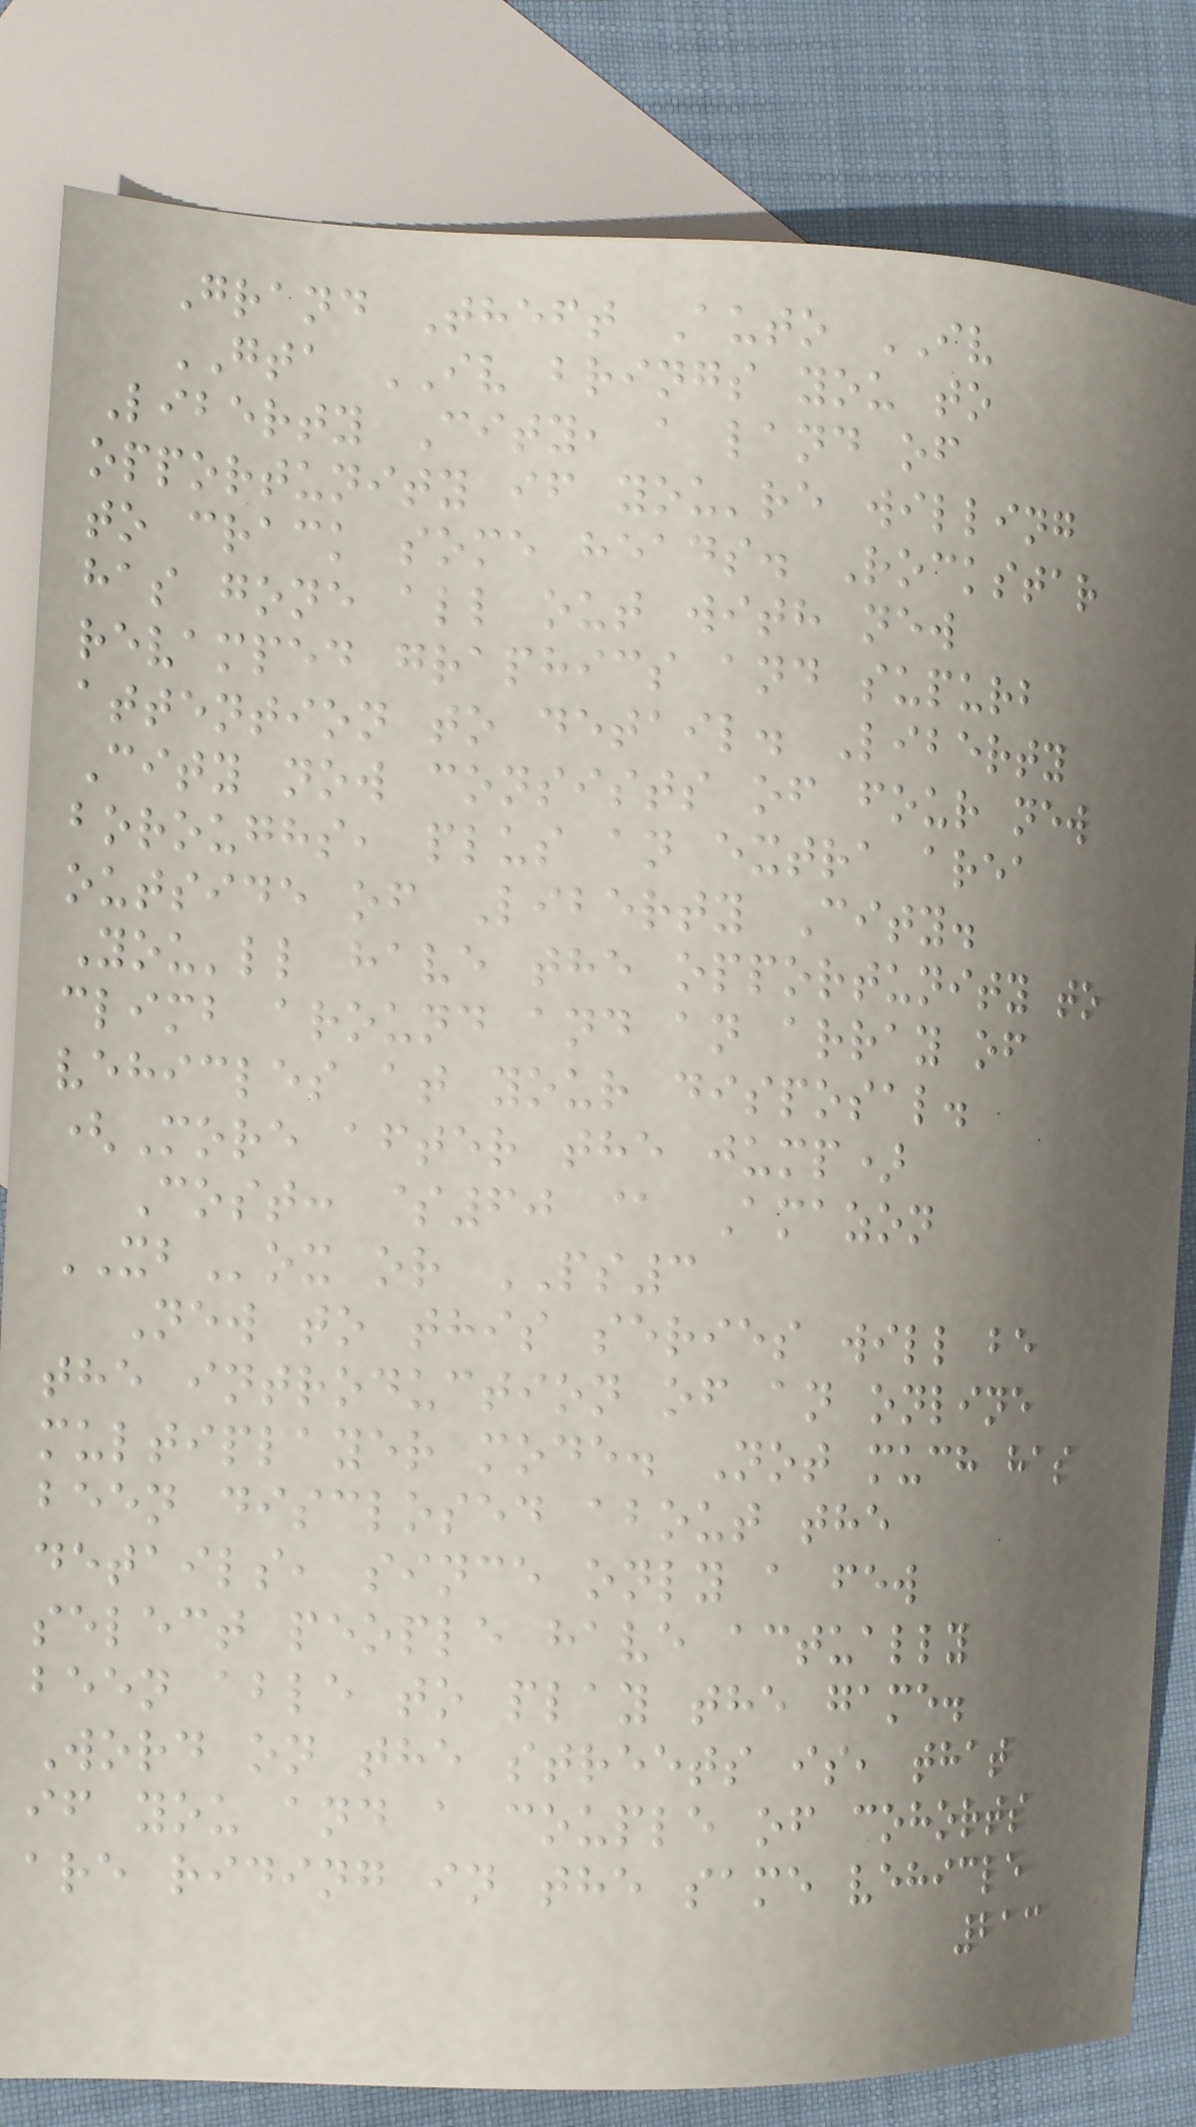Grand Theft Auto IV
GTA IV brings you to
Liberty City, a land of
opportunity if you're willing
to crack some heads. Rockstar
has gone all out with new
revamped graphics and supurb
attention to detail. Liberty
City now consists of four new
boroughs, plus an extra area
outside of Liberty City.
You'll have the opportunity to
climb around and an array of
vehicles at your disposal.
(More after the jump)
Cost: $60 @ Amazon
XBox or PS3
New to this series will be
the introduction of an online
multiplayer mode. Not much has
been disclosed about the
details, since only a few
select people have actually
been able to play the game.
Word on the streets is, that
if you and a couple of cohorts
are riding in the same vehicle
213
